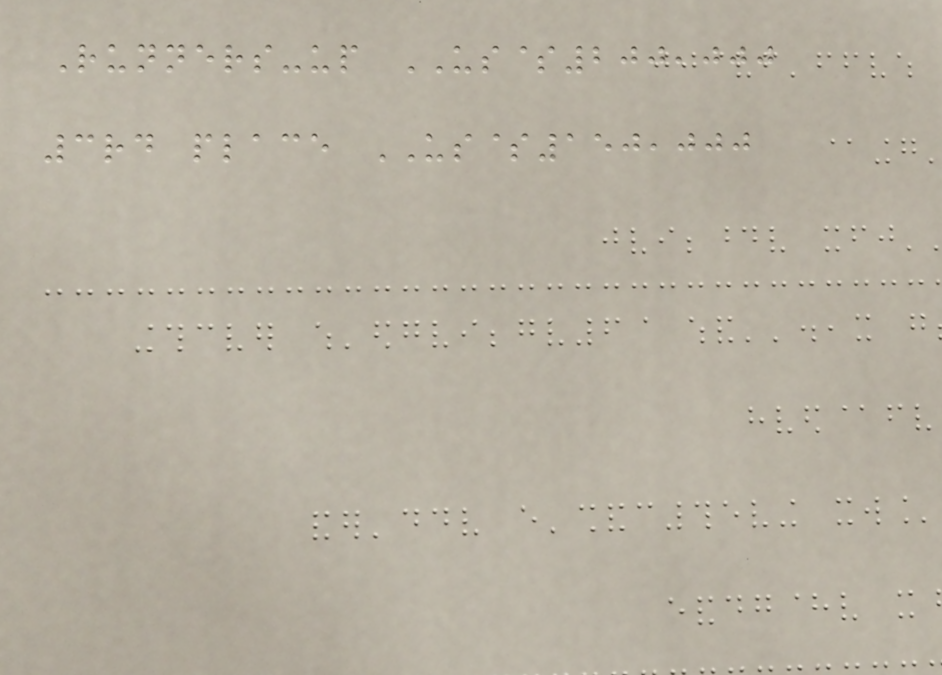Runners-up US$200,000
3rd place US$150,000
